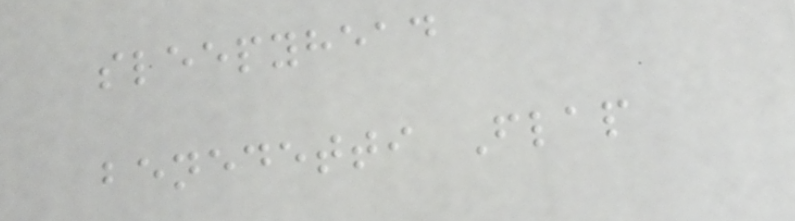sleepyhead
benedetti Flap
